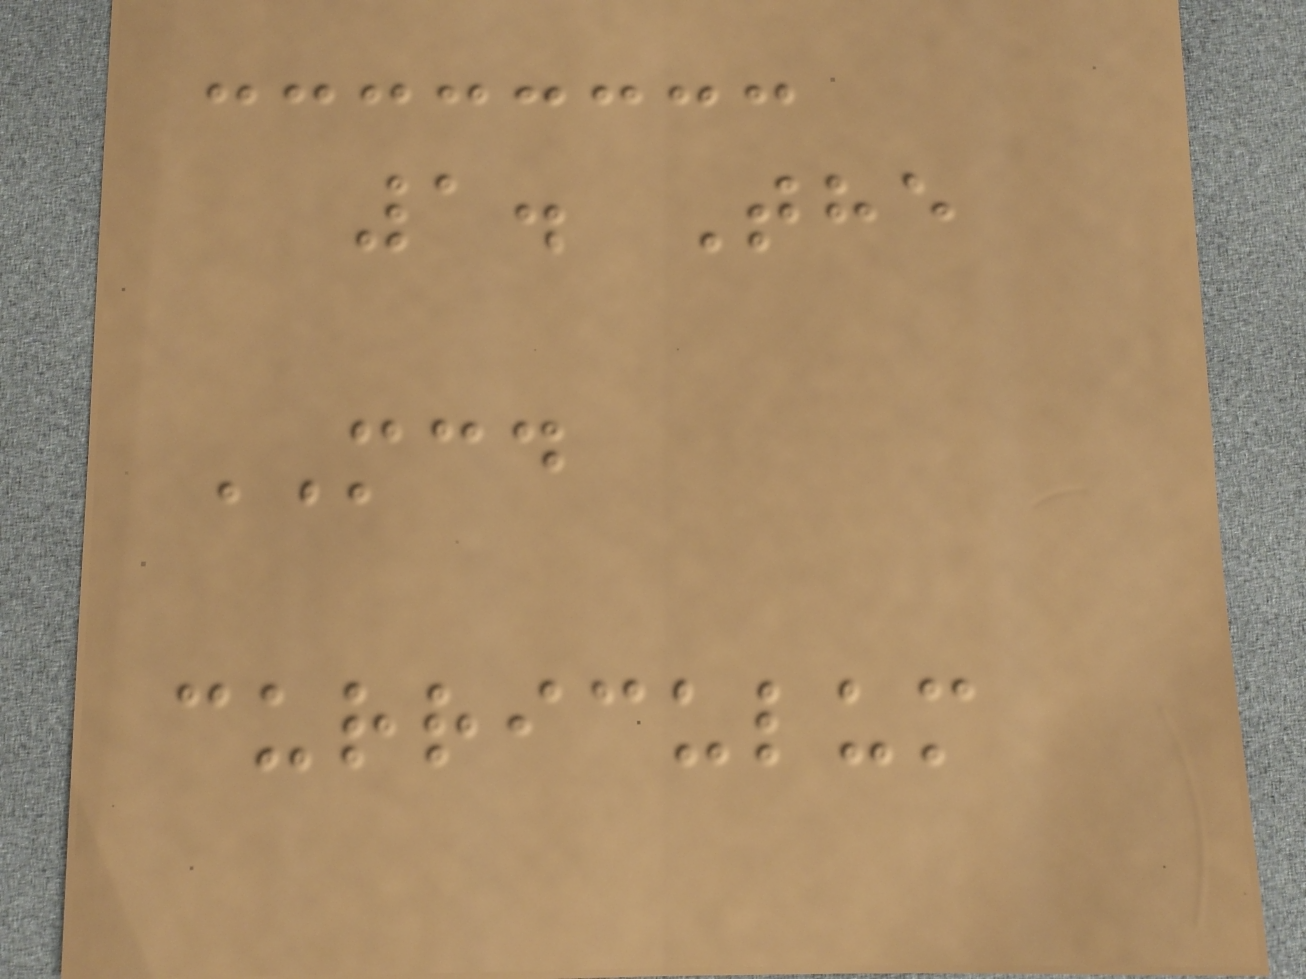1. The
MCD
curriculum
